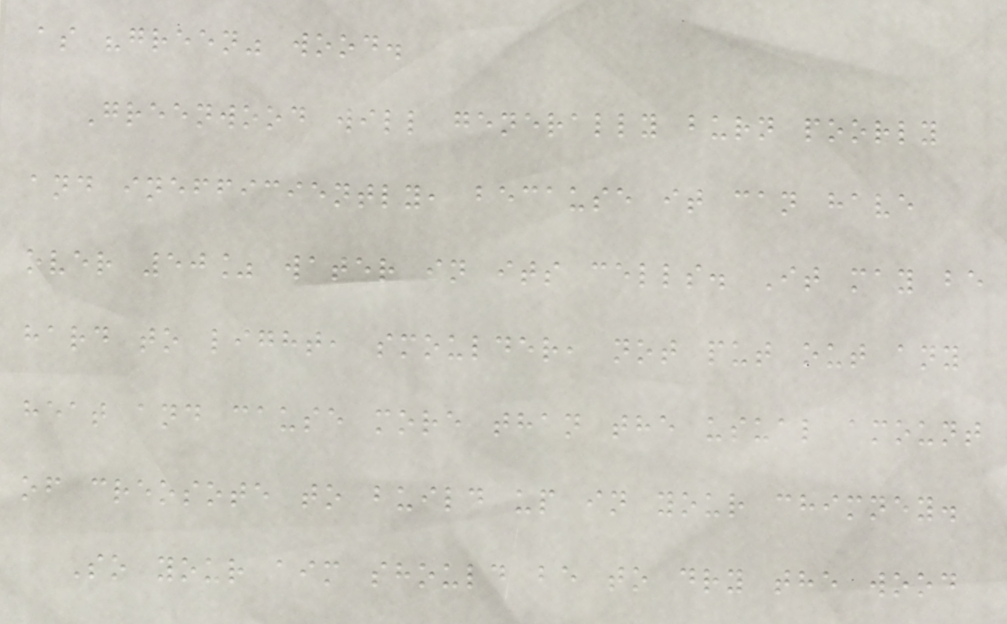as "green" wood.
Greenwood will generally burn poorly
and inefficiently, because it can have
over 50% water in its cells. It may be
hard to light, smoulder, not put out any
heat and cause more than the usual amount
of creosote to build up in your chimney.
So your aim should be to dry the wood
